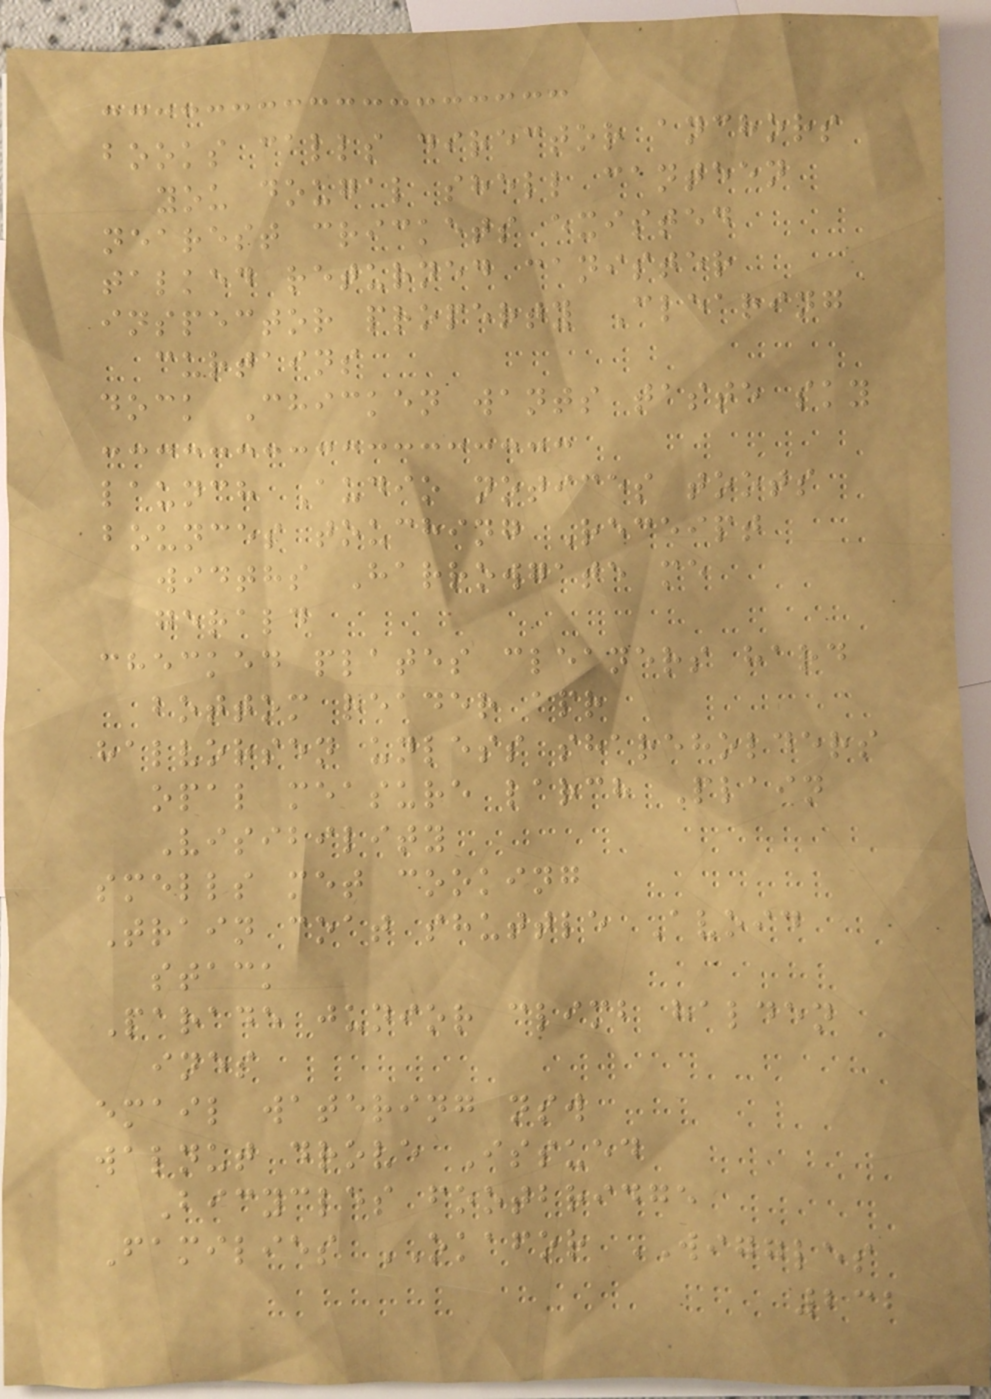books calls director anchors
you dougal shell canteen
nearest crickets existed
talked returned canister
inspector property Clearing
curtains
dock Chicken wants taste sky
launch Audio notices toots
bounces touching Receipt
widths Harrowgate me
gerald
checked plates cleaners hard
bottom reader apr
halvorsen unless shareholders
opal measure larch Plain
Visibility
smells met cooking
Train coat shuttle Avoid
stack
Parade junior climb halden
ines
email watering nsw
walnut drove Issued
Bicycles footbridge
Families OKAFOR WIGGLES
232
